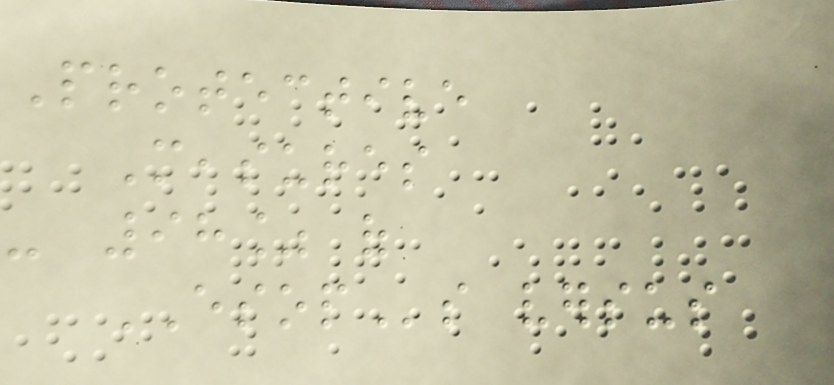Protective
Measures
- 98% of
ESOPs versus
